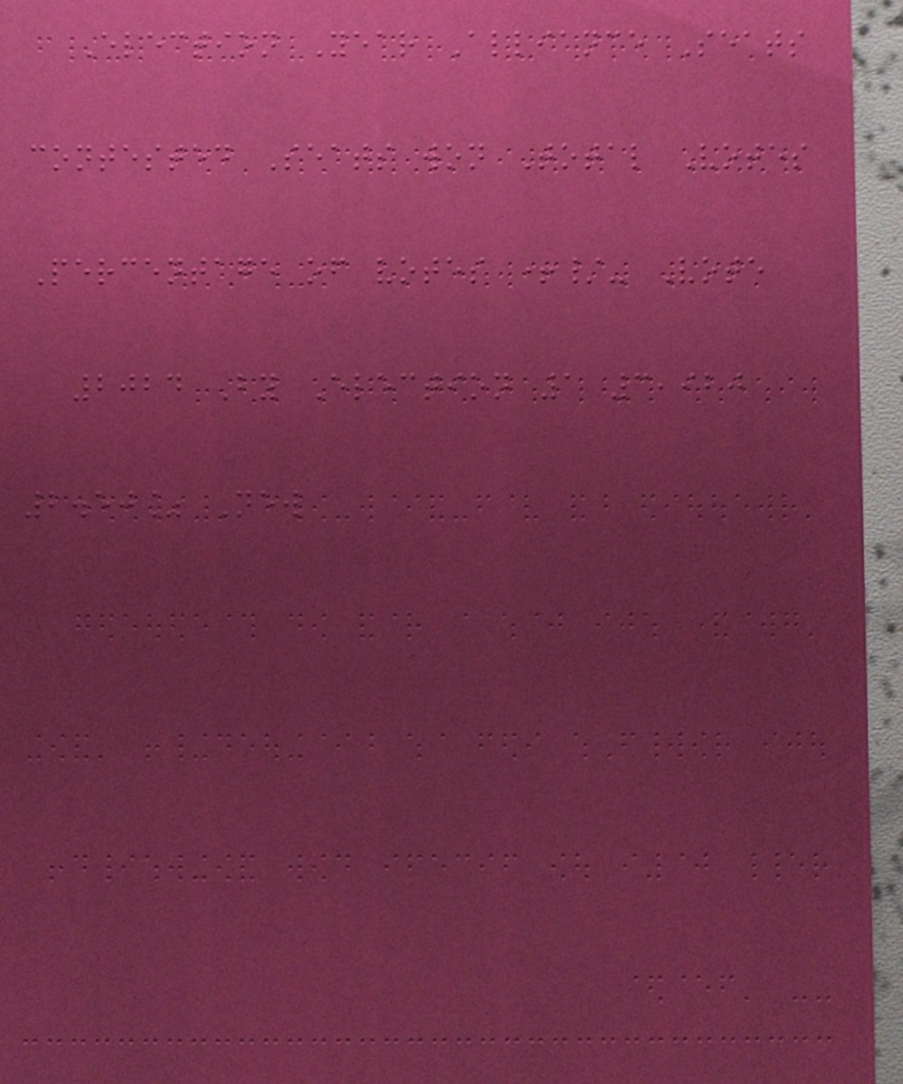Election Year Alliance Seats
contested Seats won Total Votes
Percentage of votes +/- Vote
2024 By Election 1 3,920
2.50% New
